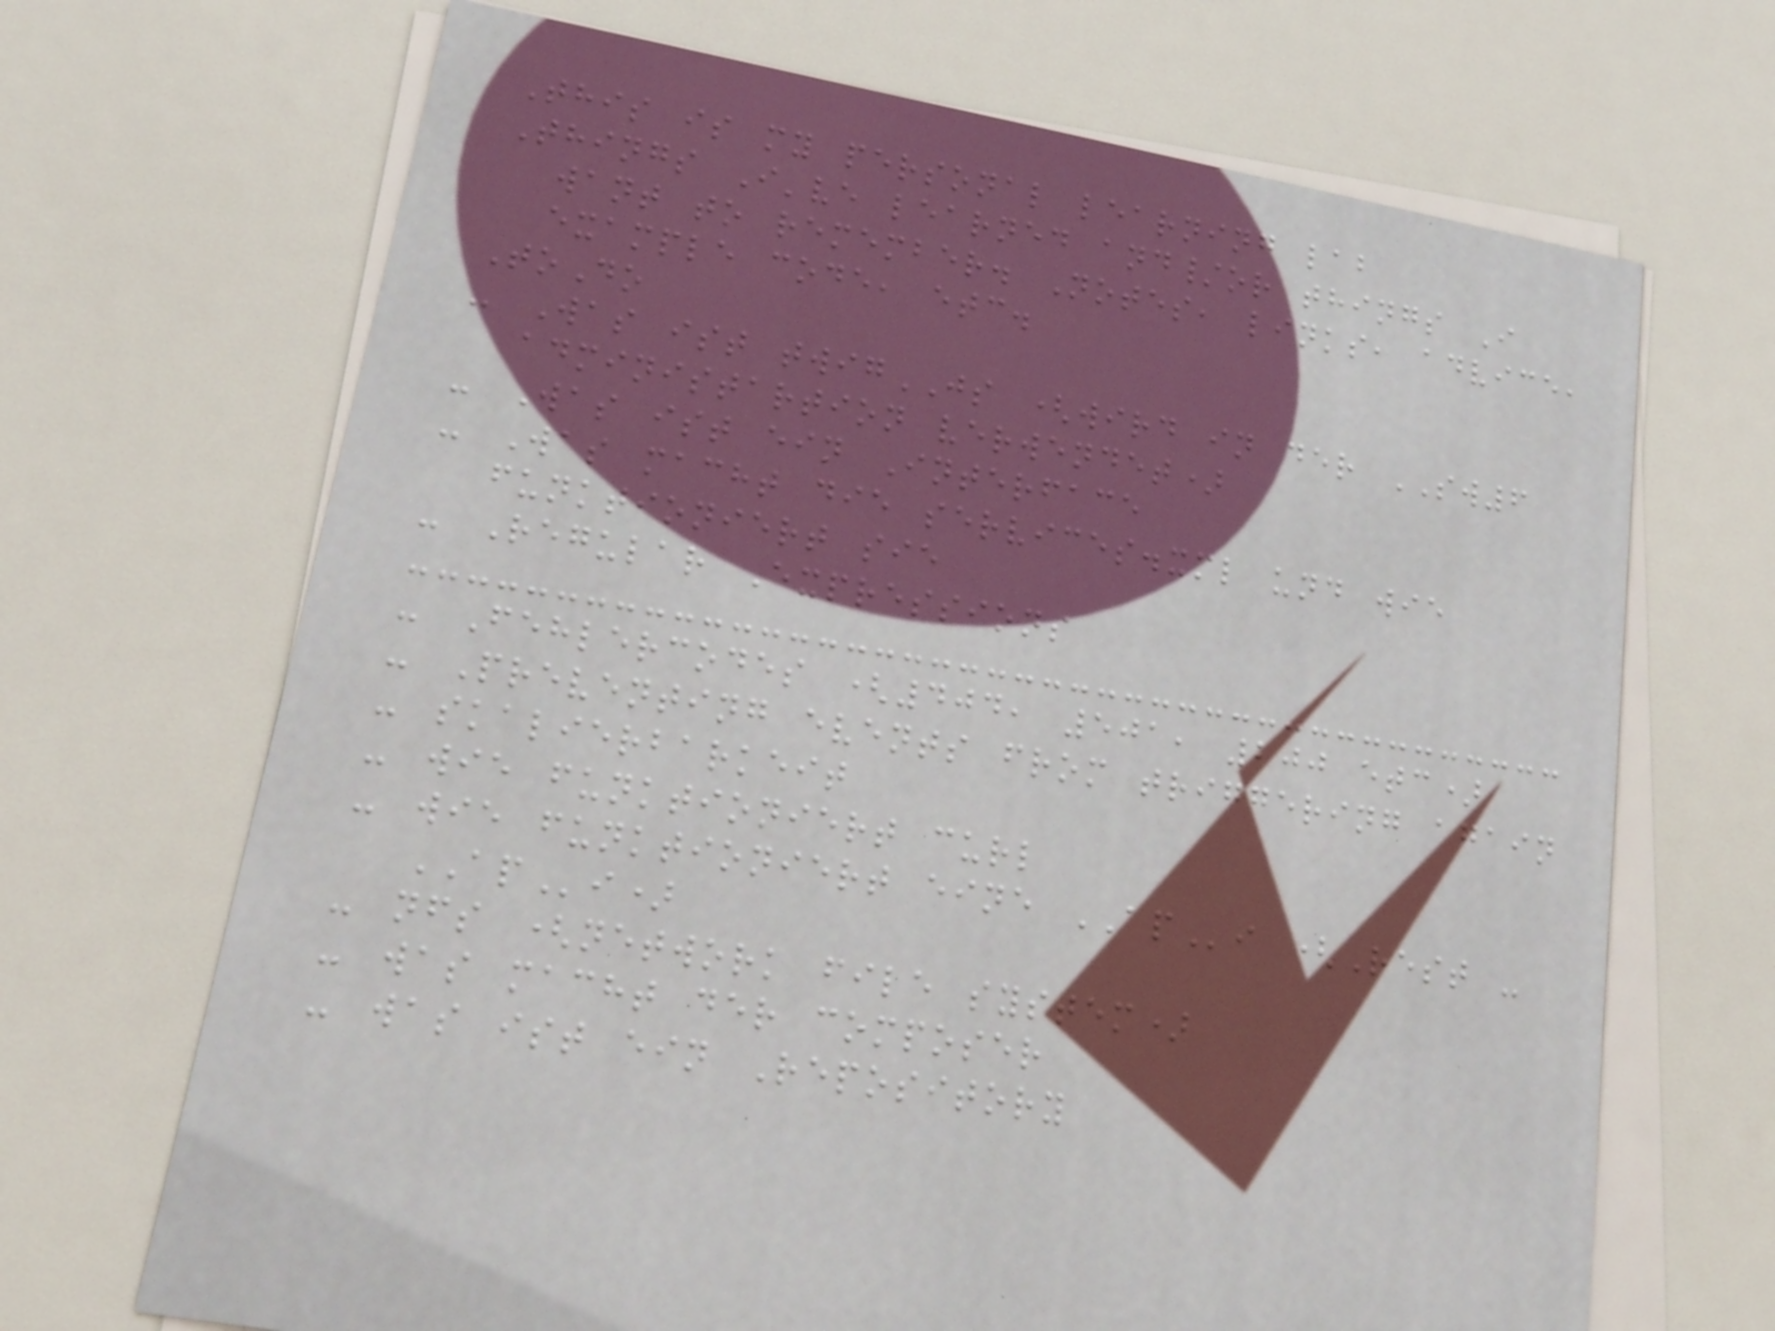This is my personal learning lab
Things I've learned and/or things I
want to remember. Notes, links, advice,
example code, etc.
ToDo
- Was ist twigJS (wird in der SW6
administartion verwendet)
- Was ist ein Interface
- Was macht die services.xml und wie
funktioniert sie
- Regular Expressions
- Fehlercodes (404, 501, 200 etc)
- Preventing events from triggering again
- skalierbarkeit
- wie funktioniert curl
- wie funktioniert eine APi (Rest -
APi)
- nfs (network file system)
- was macht der composer
- was ist ein Repository
